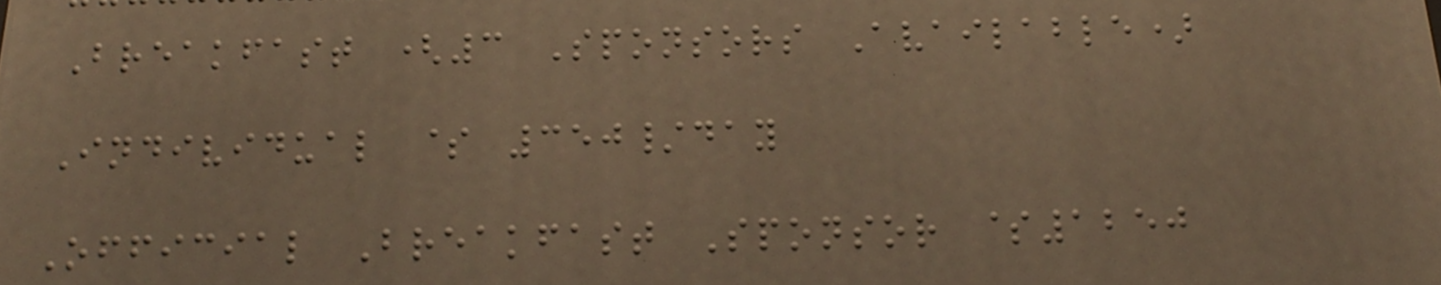Breakfast (3 Sponsors Available)
Individual $ 350/day
Official Breakfast Sponsor $1250
